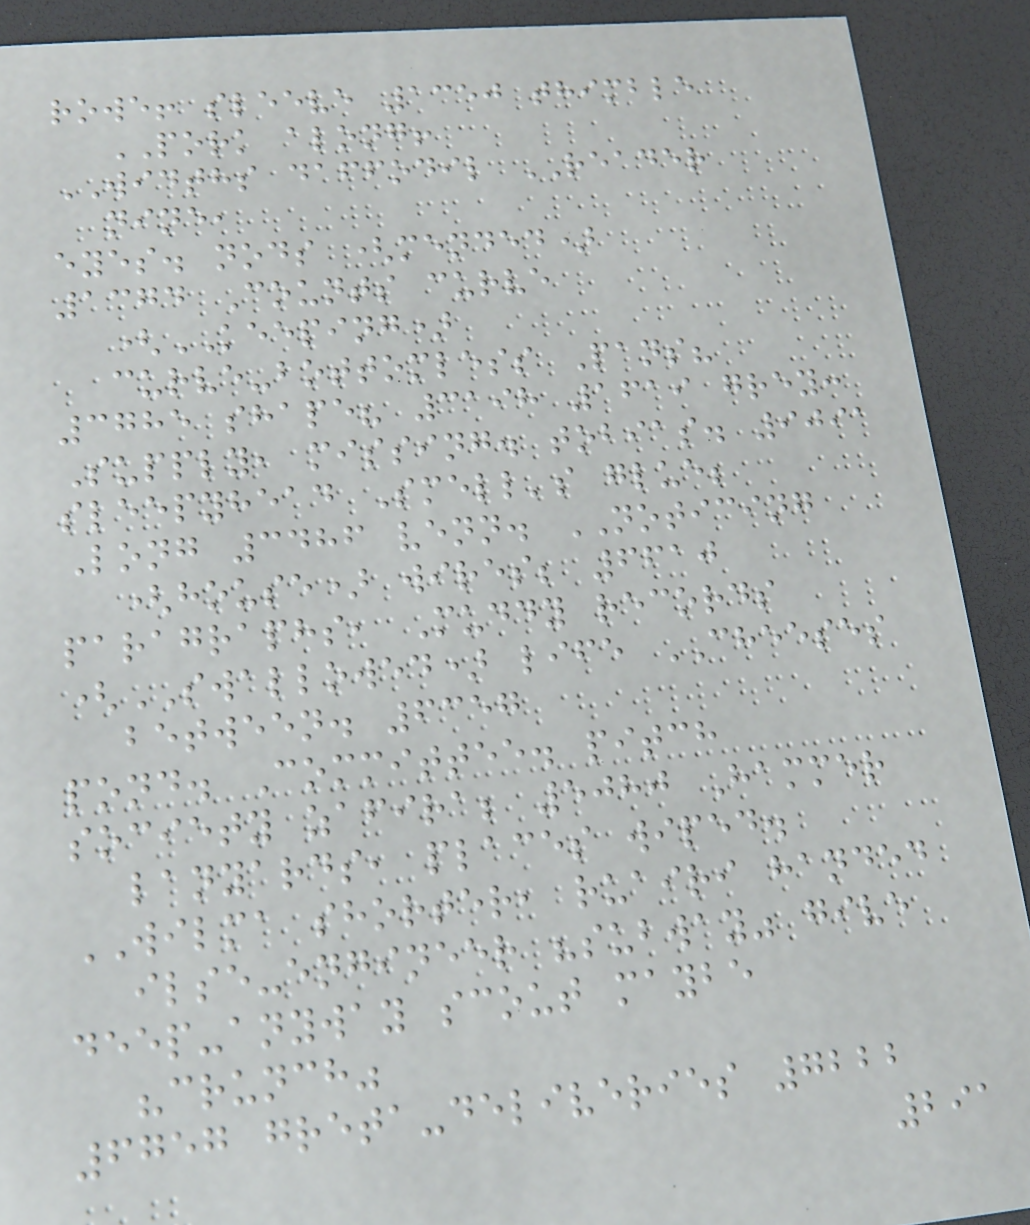rowe! sleeve 1350 thimble
PORK along!
WIDTHS daffodil READER
nine,
eyes. nods (mended)
1374 Counts curve
(KEEPING)
curve-bottomless Pans?
3785 shape? 3198 1619 grey:
Supply, missing. tobias. 9091
sleepyhead Smell's glue;
Long 3486 venn. NOTICING
(house) wires; 6610
paragraphs, Muddy records
(SWALLOWED) life CHEESES
between. 6357
pond. Committee. pitch
society zafira; 5080 Hammer
lanyards, places wiped.
WILMA shorter, ruairi handed
ilse-engineer "subway" give
deep-anyway scout maybe
"crunch"
6757 greta-deliveries 7222
291
